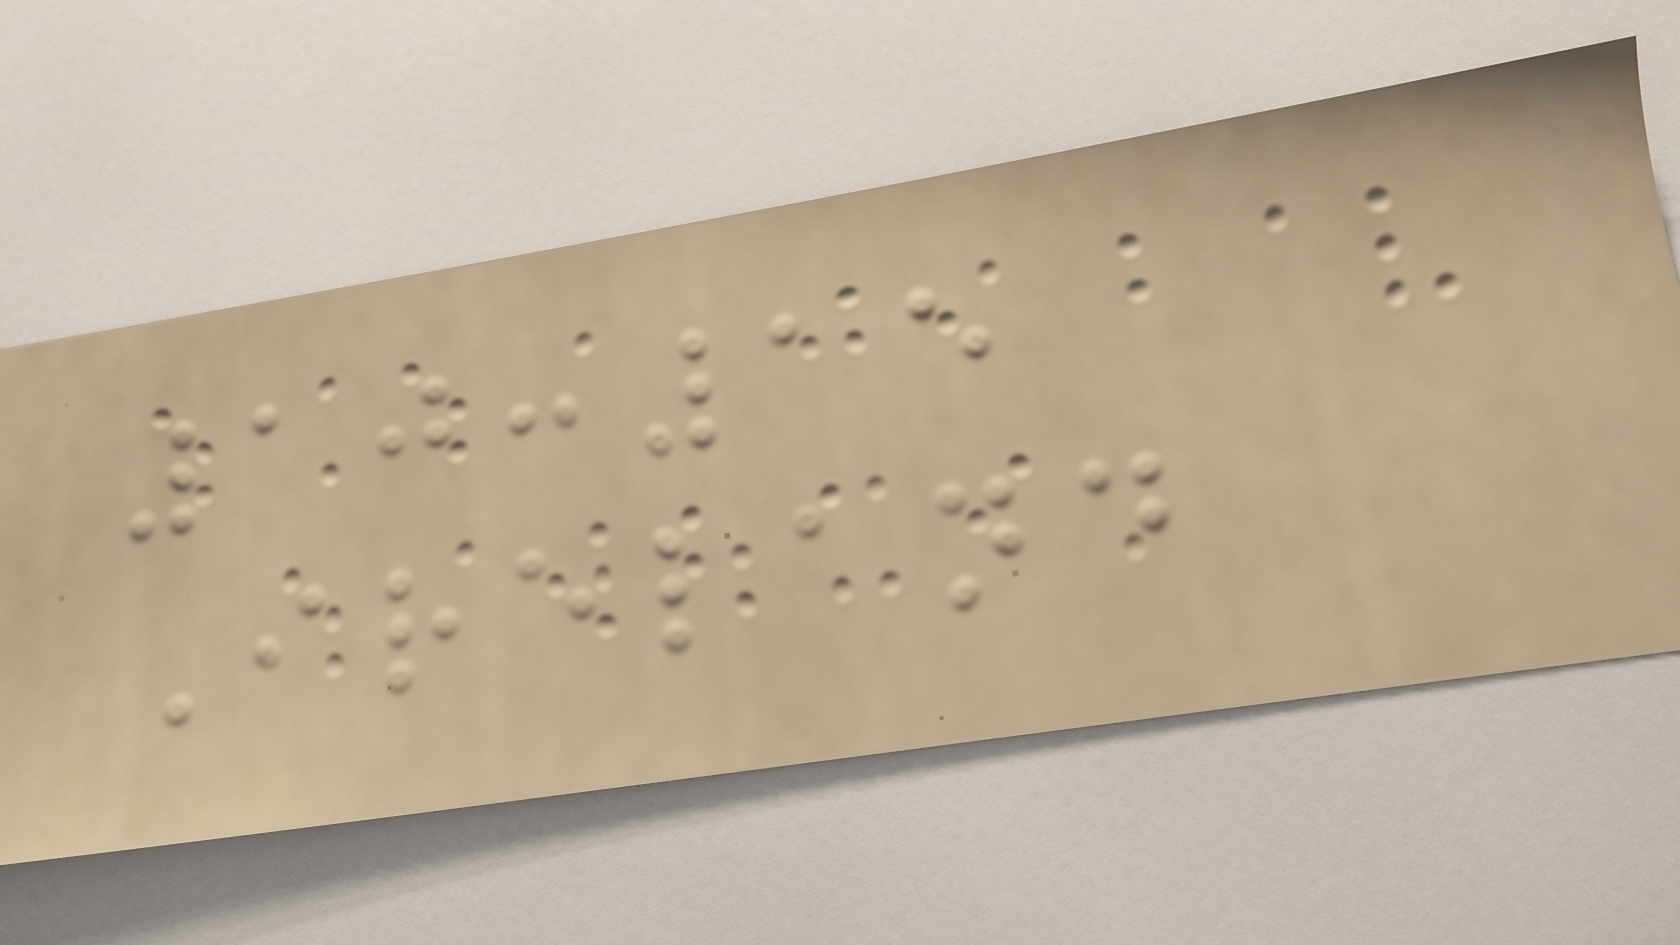10:15
Ireland
